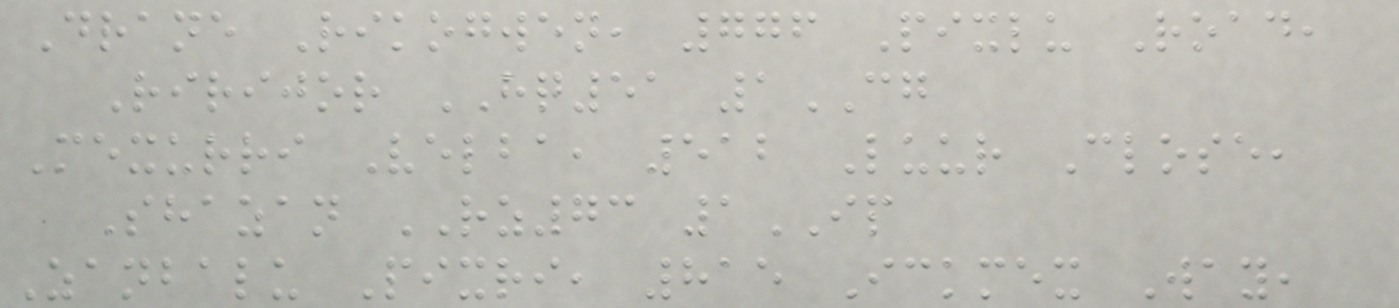Drane Rikogwen, 776 Pixlu Road,
Ririjor HQ51 1CG
Mexurri Velba, 512 Luur Close,
Shazan RZ73 1IP
Zanbalu Pixri, 815 Ickmex Way,
